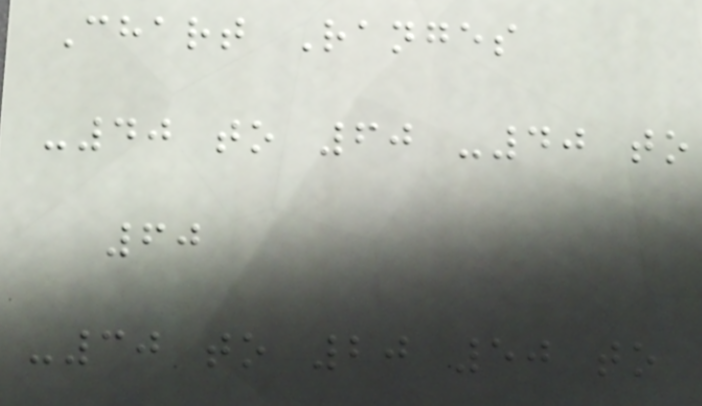Chart Ranges
-40 to 60 -40 to
60
-30 to 20 50 to
